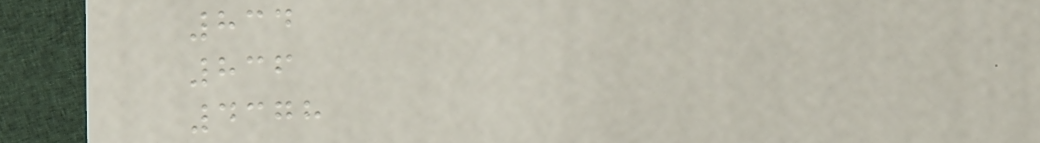834
836
4378
